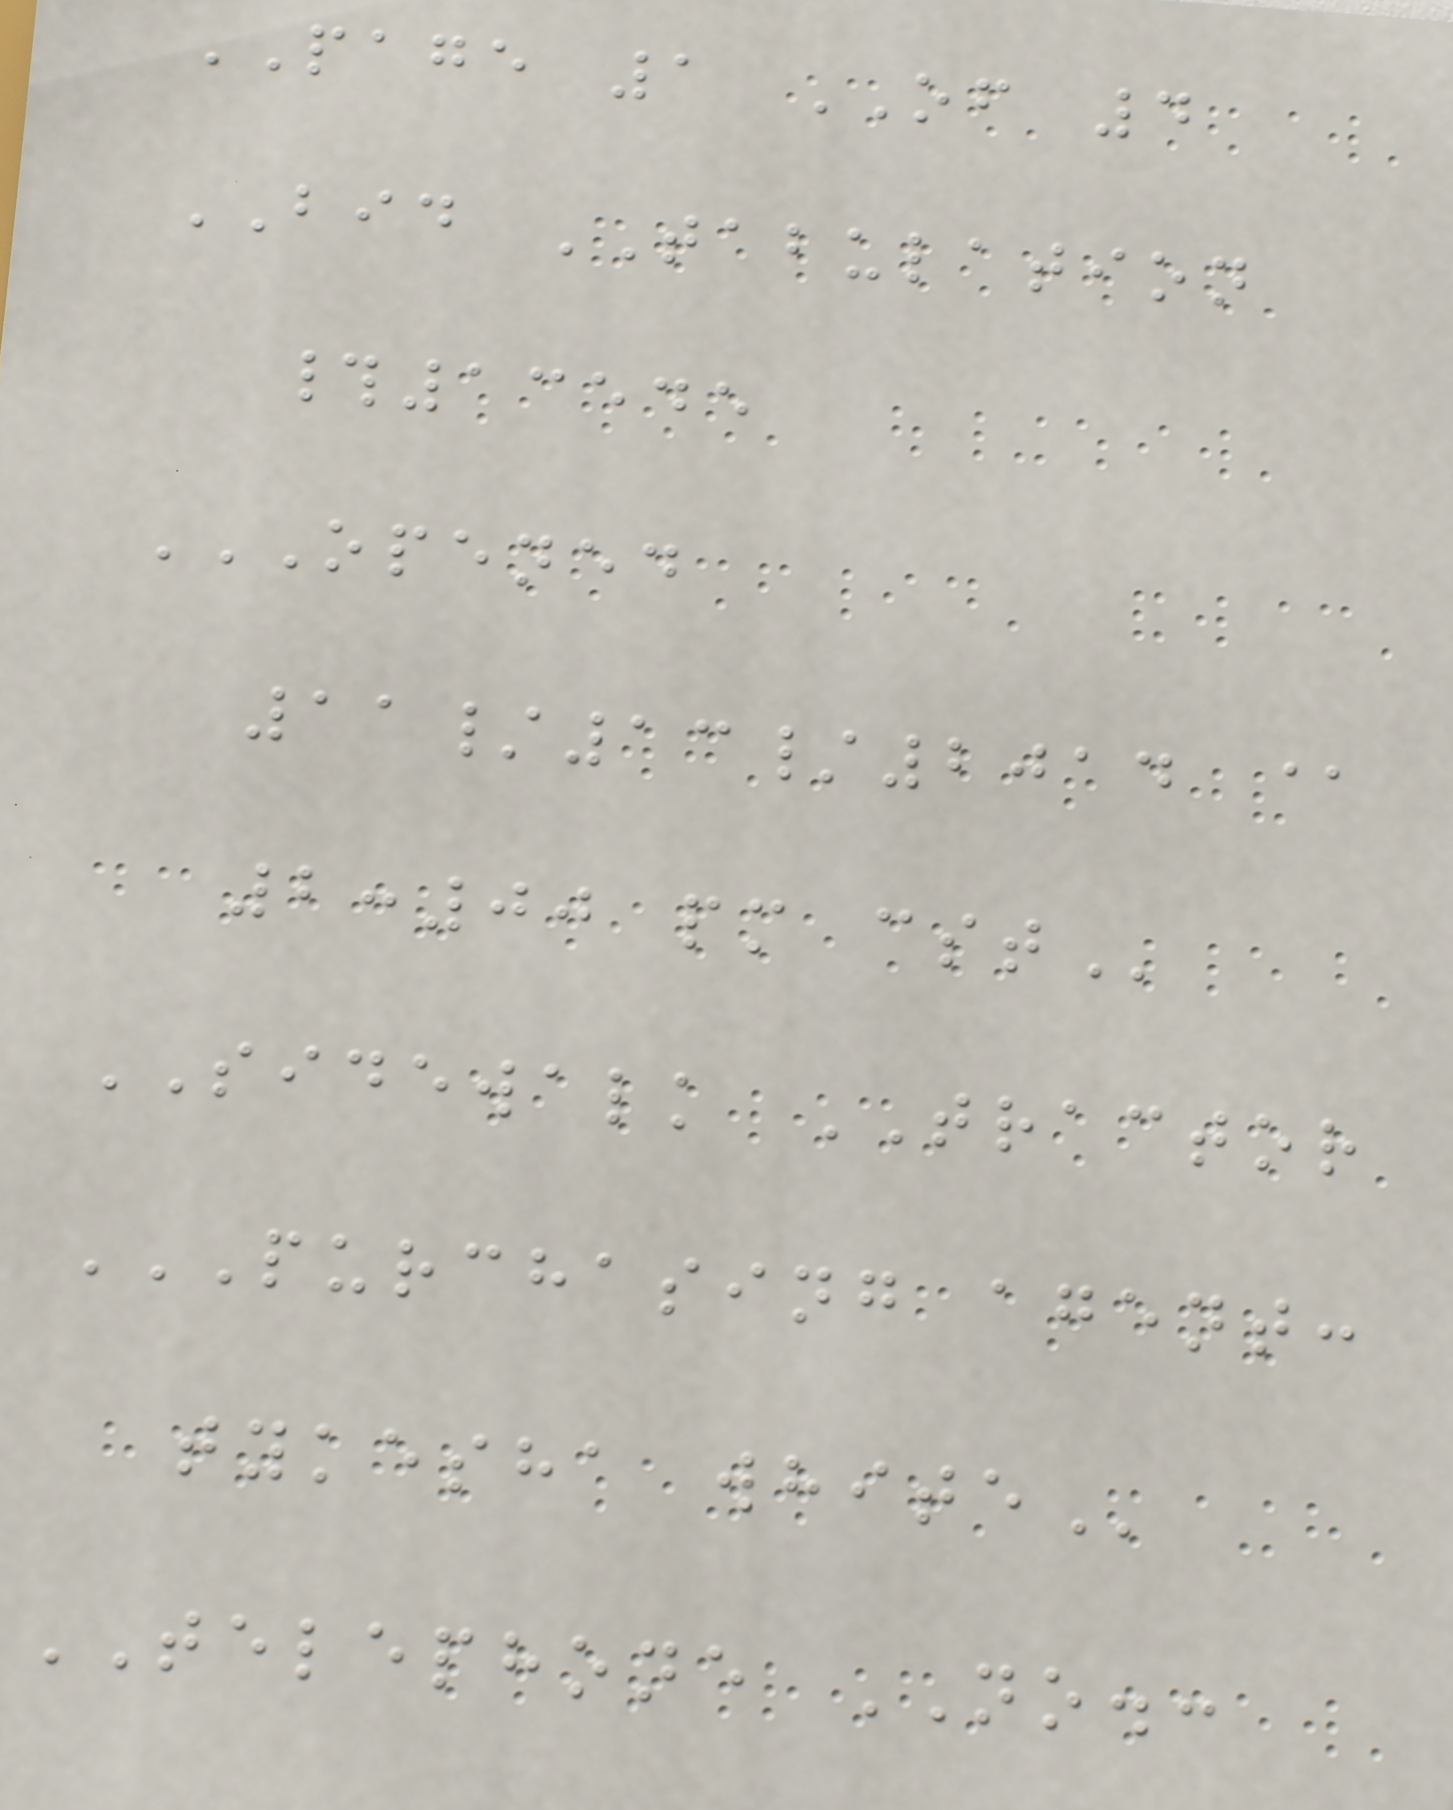PAGE 1 OF 4
BID TABULATION
#13545
OPENED
11/13/2014 @
2:00 PM CST
SIDEWALK TRACTOR
PURCHASING AGENT:
TYKESHA WHITE
TELEPHONE NO.:
